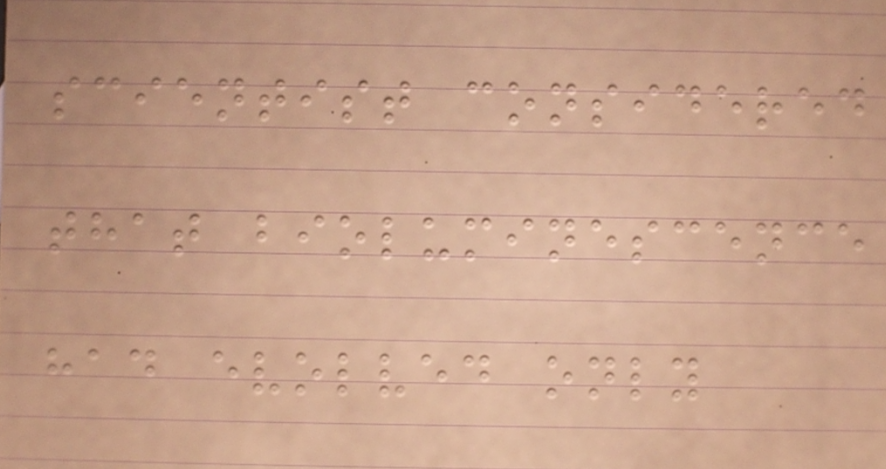scientist considered
that bioluminescence
had evolved only
